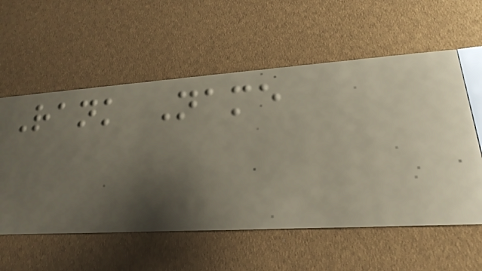Rank Name
